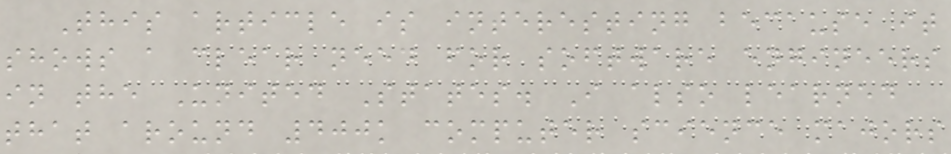This article is interesting because it
shows a clear need for software engineers
in the United States. I also learned
that around 400k computer science majors
